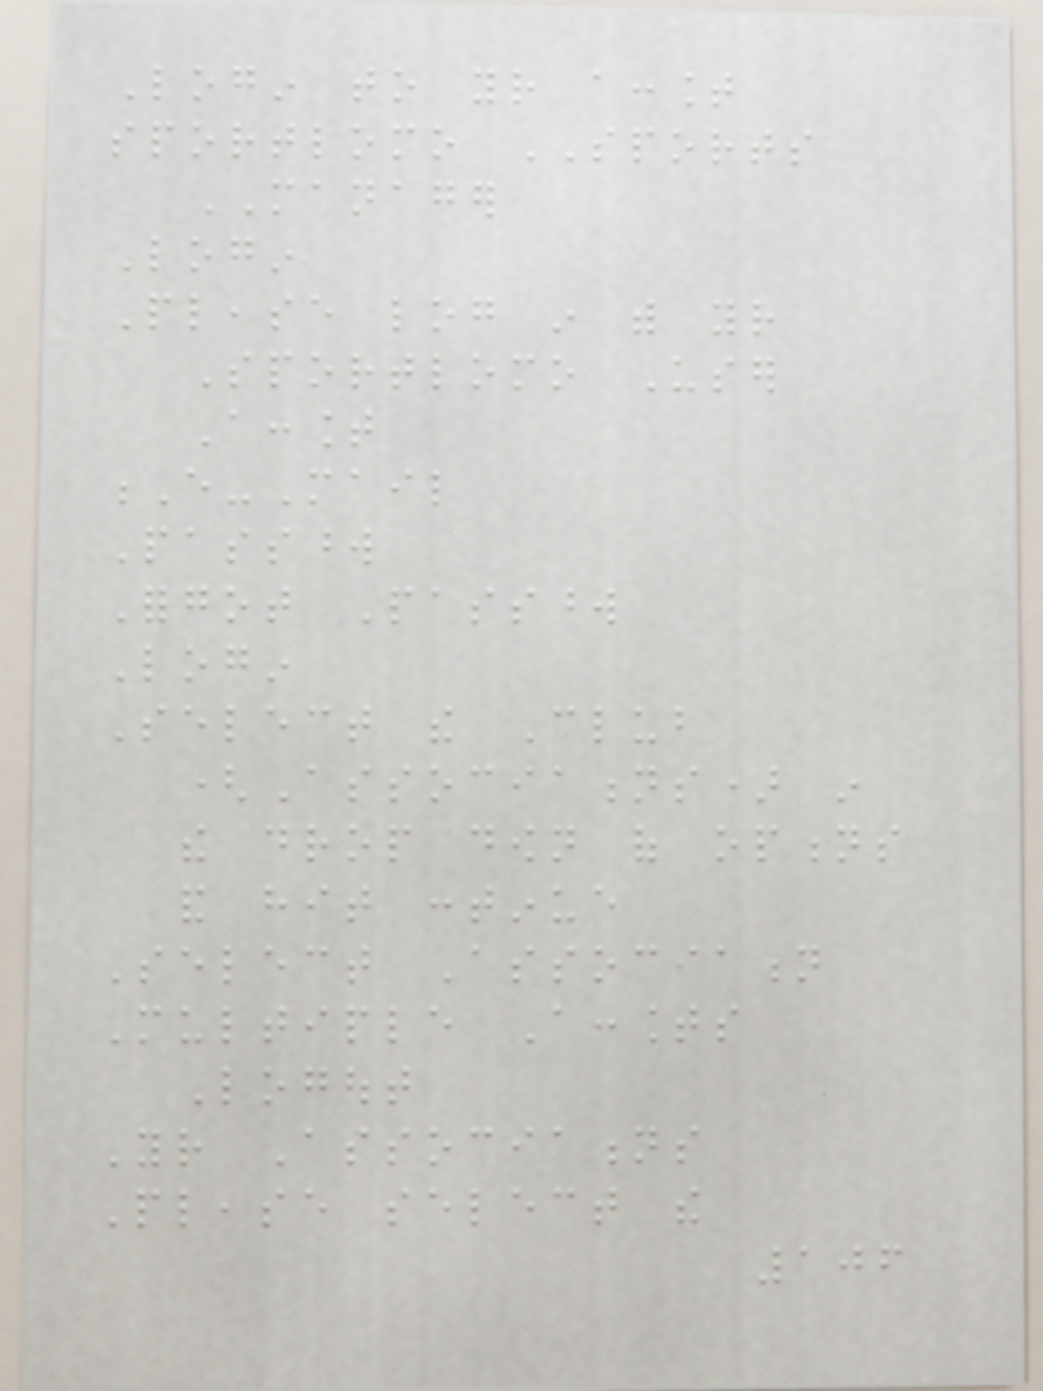Login to your account
sportlomo SPORTS
MANAGER
Login
Please log in with your
Sportlomo User
Account
E-Mail
Password
Forgot Password
Login
Select the Club
(Associations) in
the drop down of options
and hit continue
Select Association
Multiple Accounts
Logout
Your Associations
Please select the
106
